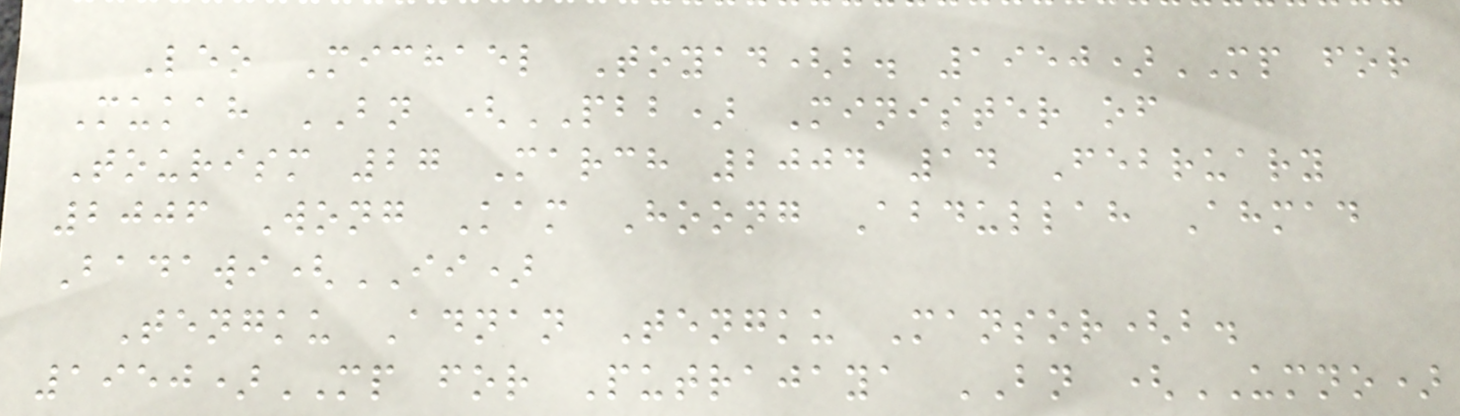Leo Michael Toyad(b. 1950)MP for
Mukah BN (PBB) Minister of
Tourism 27 March 2004 14 February
2006 Wong Kam Hoong Abdullah Ahmad
Badawi(II)
Tengku Adnan Tengku Mansor(b.
1950)MP for Putrajaya BN (UMNO)
